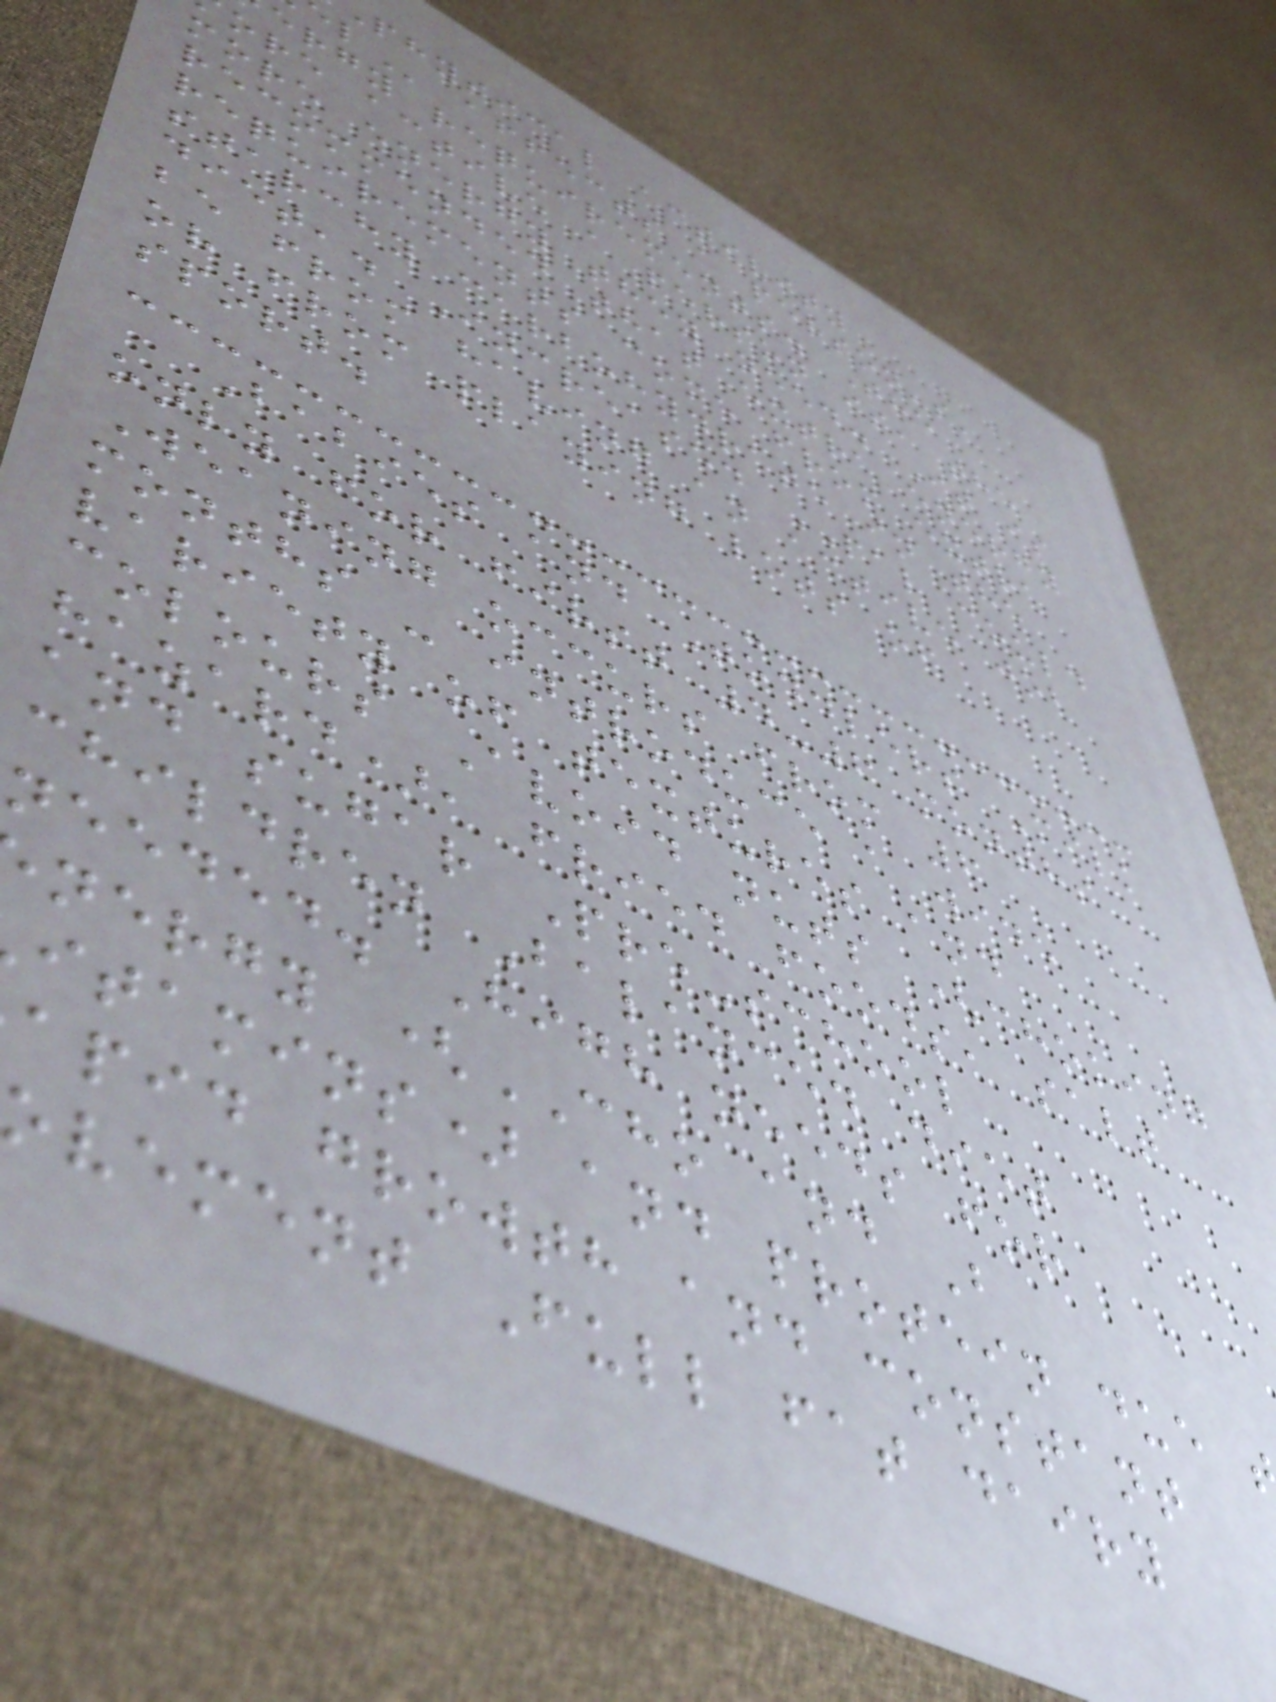physical activity
affects a person's'
ergy requirements. The
ore active a person is, the
more energy they need. It is
recommended that extra energy
requirements come from extra
starchy carbohydrate in the
diet,. Increased PAL could
be from having an active job
or from playing lots of
sport.
Babies and Toddlers Milk
only for first 4-6 months
Weaning occurs from 6
months - introduce a wide
variety of textures and
colours Avoid nuts (choking
hazard), fried foods, salt
and sugar Pre-school
children Balanced diet
needed. High needs for
nergy (CHO and B
itamins) and protein due
apid growth and constant
ovement Full fat dairy
